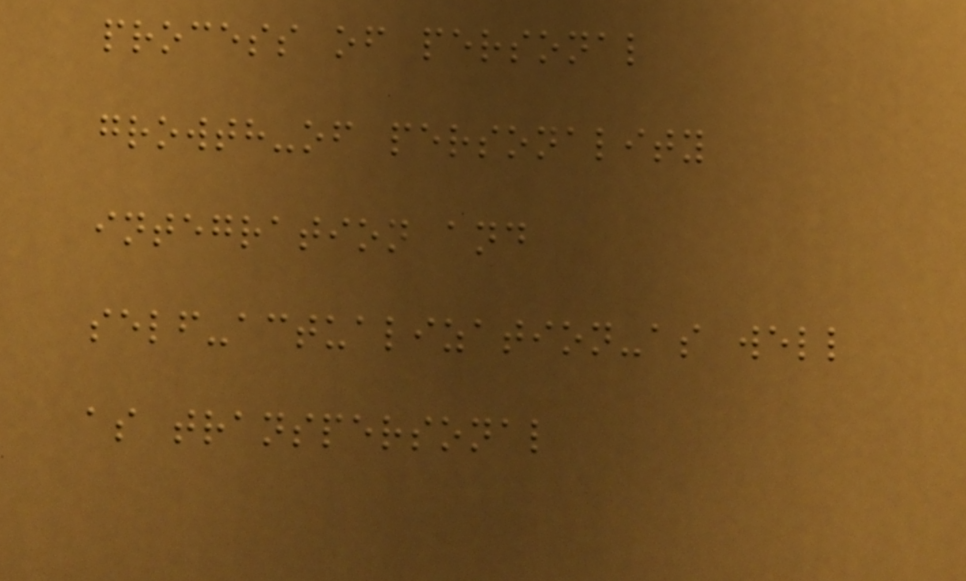process of personal
growth-of personality
integration and
self-actualization-as well
as transpersonal
